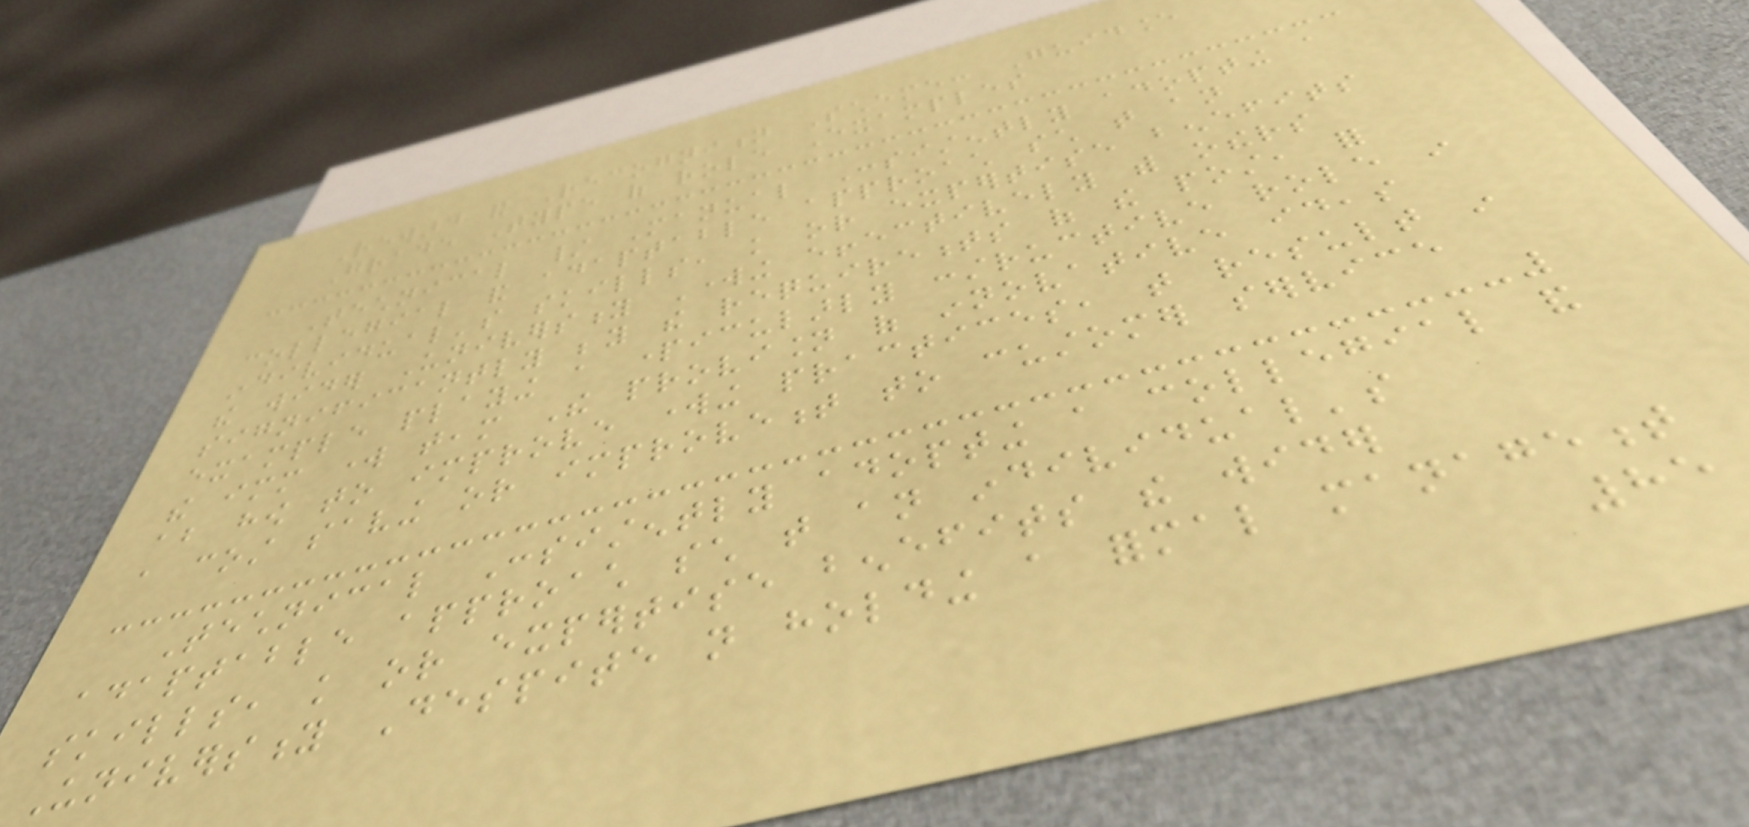Reward and Recognition Scheme: Guidance
Grade Type of role Examples
Technical / Manual Consistently adopting a
collegial and adaptable approach such that an
individual's skills, knowledge or expertise benefits
the wider University Working effectively with others
significantly beyond the requirements of the post, for
example playing a particularly constructive role in
the immediate work team The provision of innovative ideas
about how to improve working practices, that result in
a cost saving or improvement to customer service
Technical Consistently adopting a collegial and
adaptable approach such that an individual's
skills, knowledge or expertise benefits the wider
University Despite not holding a formal management
85
